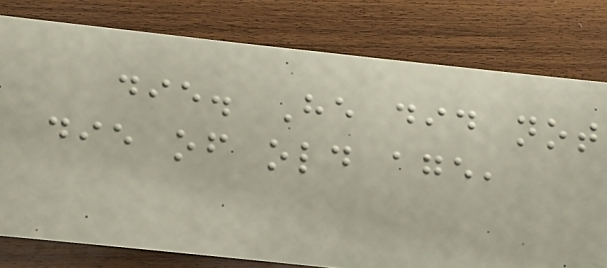die. He did not
die of old age,
